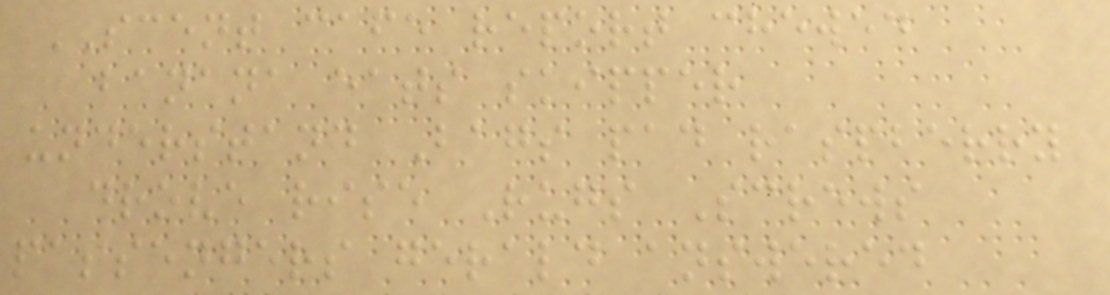SCENT cafe report chewed
banana eats skipper
understand Bags pad raspberry
drove rise Rugs Screws
passengers gerald answered
